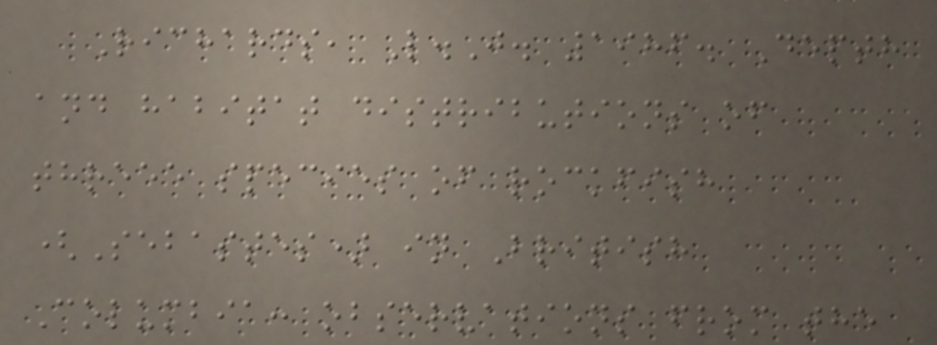Richards, L.J. 1986. Depth
and habitat distributions of
threee species of rockfish
(Sebastes) in British
Columbia: observations from the
